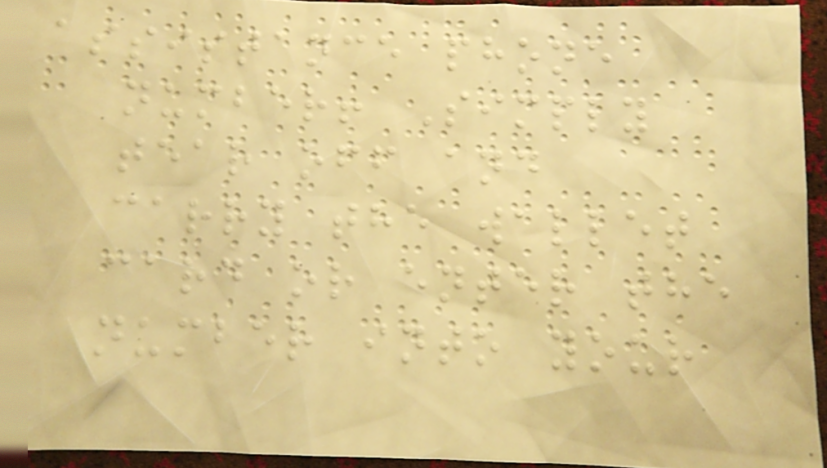assistance phone
number! Simply
tear off and
carry the wallet
card or enter the
number into your
